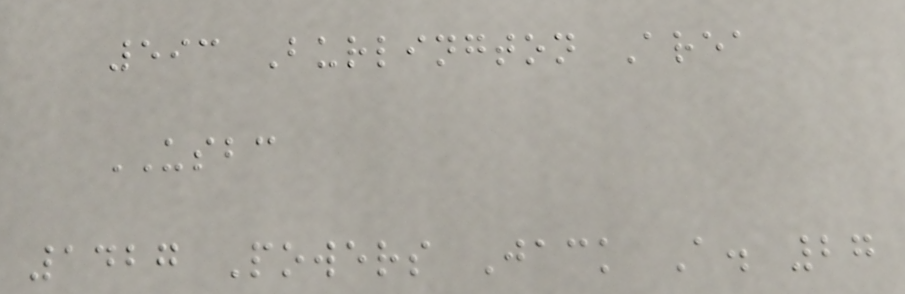593 Burlington Area
USBC
1427 Powers Jack A. 27
